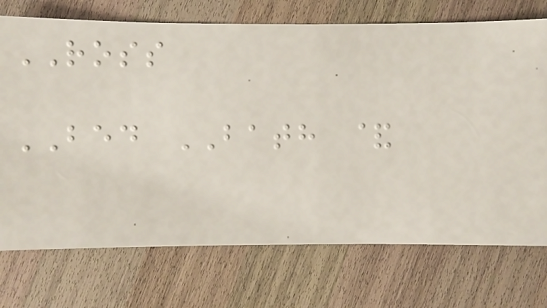ROSS
BED BATH &
